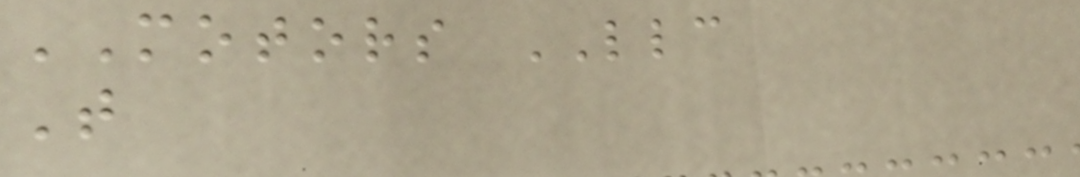MOTORS LLC
T
